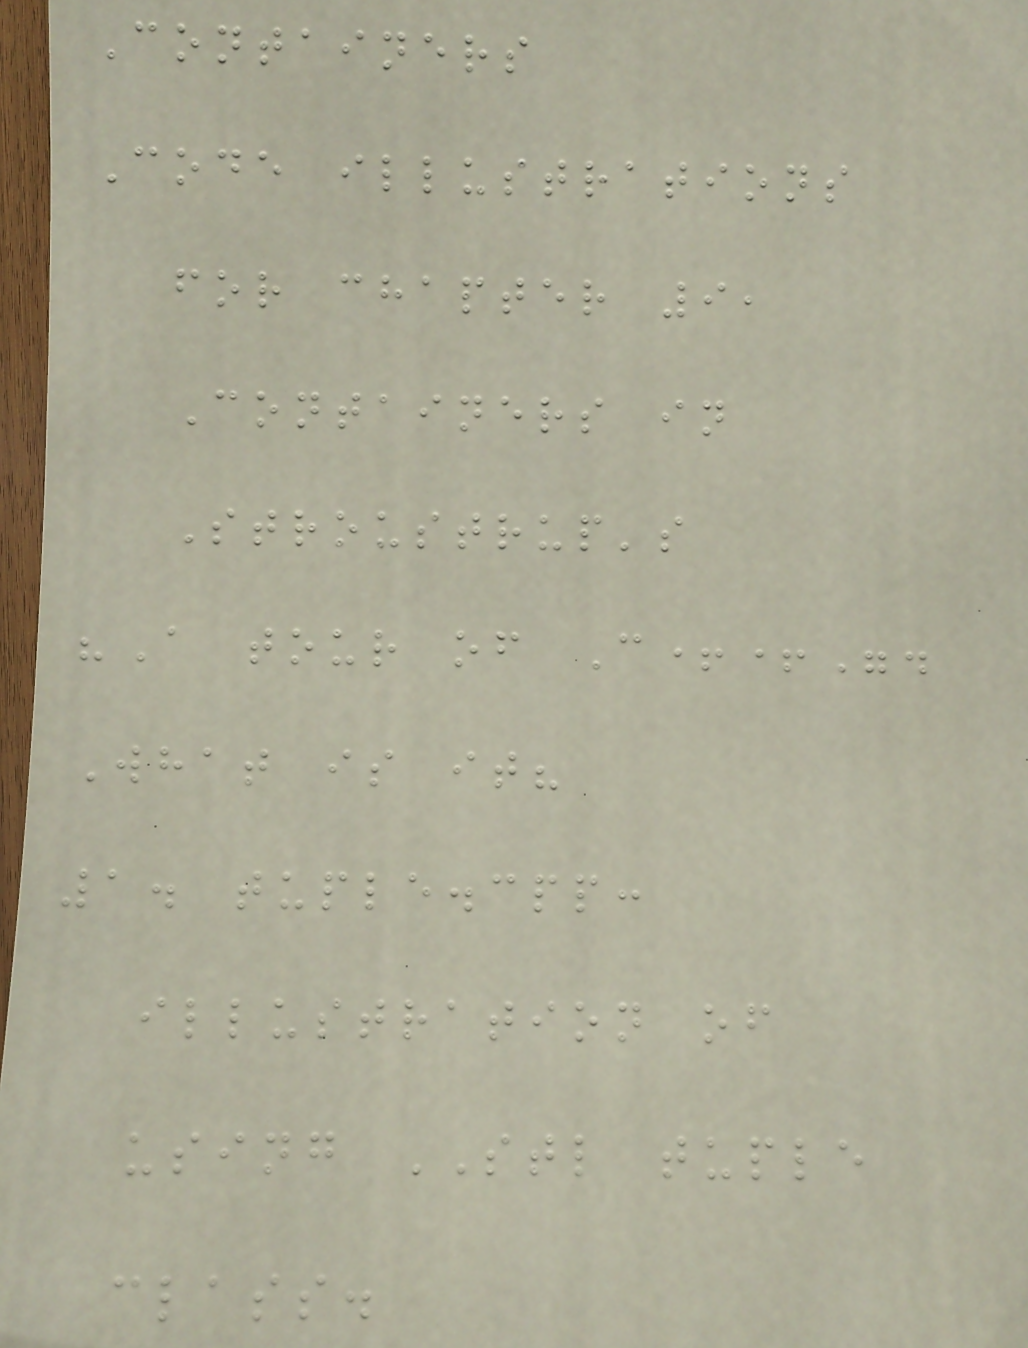Containers
Code illustrations
for chapter 9,
Containers in
Stroustrup's
"A tour of C++".
What is it?
1. tuple.cpp:
illustration of
using STL tuple
class.
